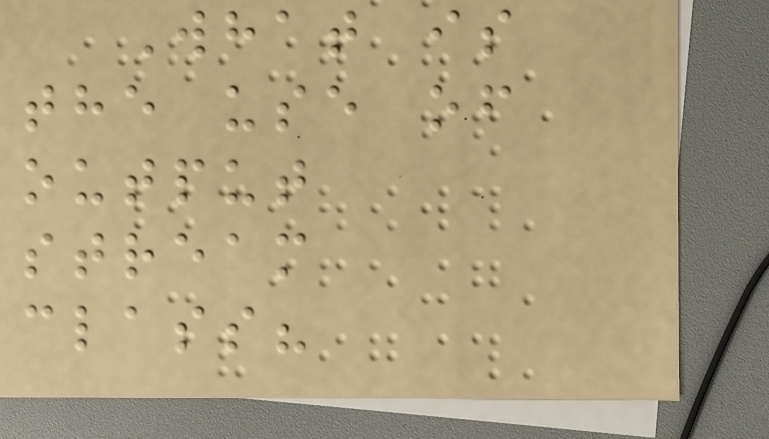What is
the use of
output
stream
class?
